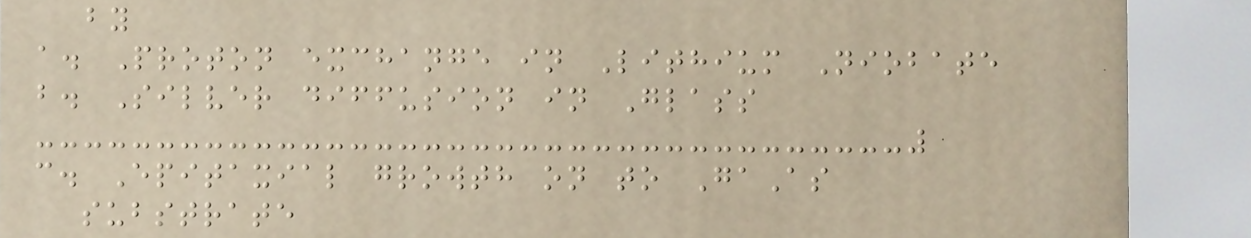by
a. Proton exchange in Lithium Niobate
b. Silver diffusion in Glass
c. Epitaxial growth on to GaAs
substrate
